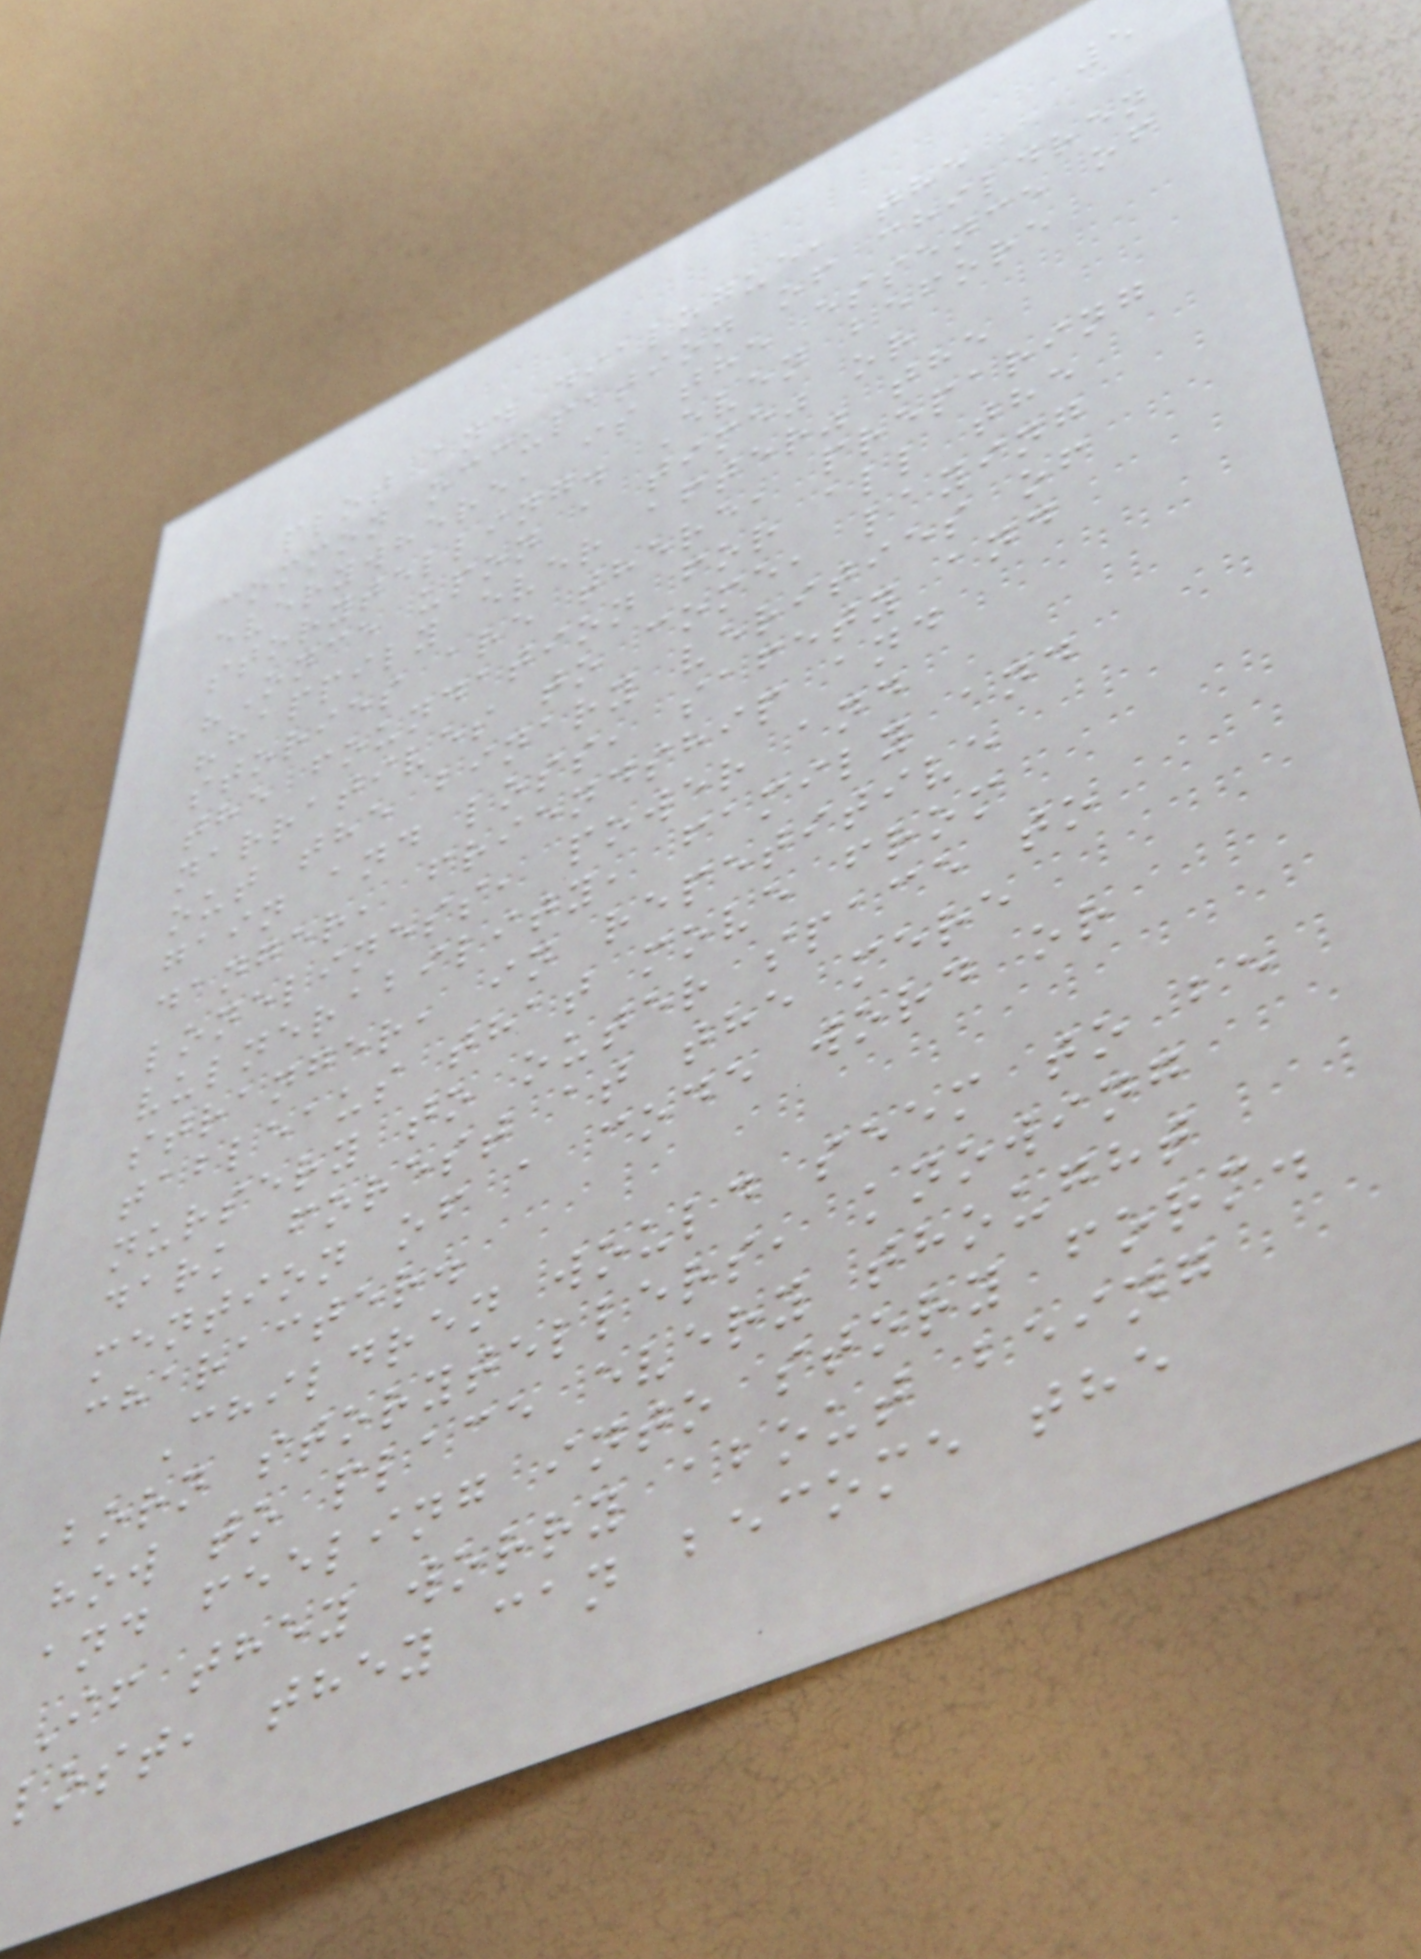5
plot and dialogue, the
common occupation of children
everywhere, is the essence of
storytelling. Even before
"Once upon a time" or
"happily ever after" the
stories are there, preparing
the foundation for all the
narratives to come, laying
out the binary verities of
gain and loss, safety and
danger, friendship and
loneliness, power and
vulnerability, family and
stranger, in repetitive
tableaus that move from
nursery to outer space to
dark forest at the mere
mention of a code word or
character.
Children would seem to be
born storytellers, knowing
how to place every thought
and feeling into story form.
If they worry about being
lost, they can become the
